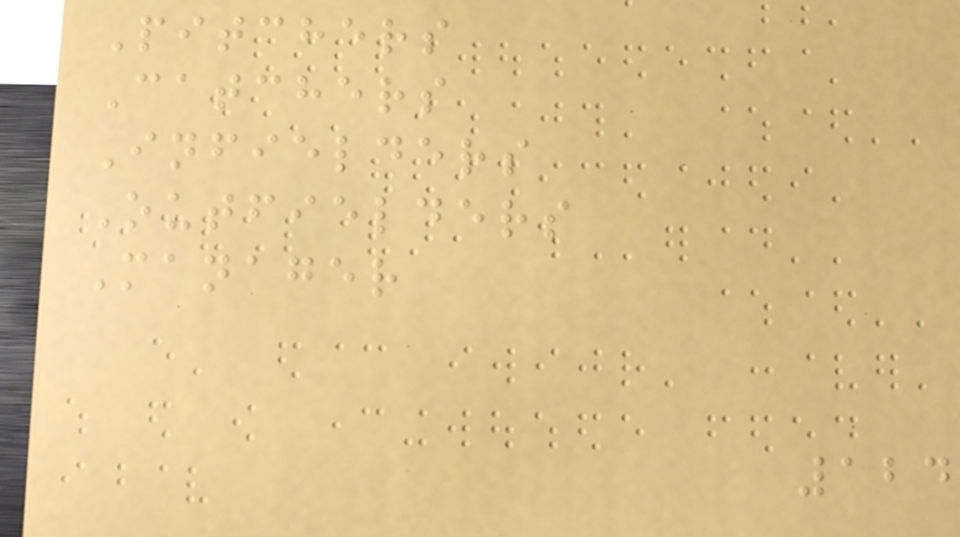Pitchers
Catchers
Infielders
Outfielders
Manager
124
